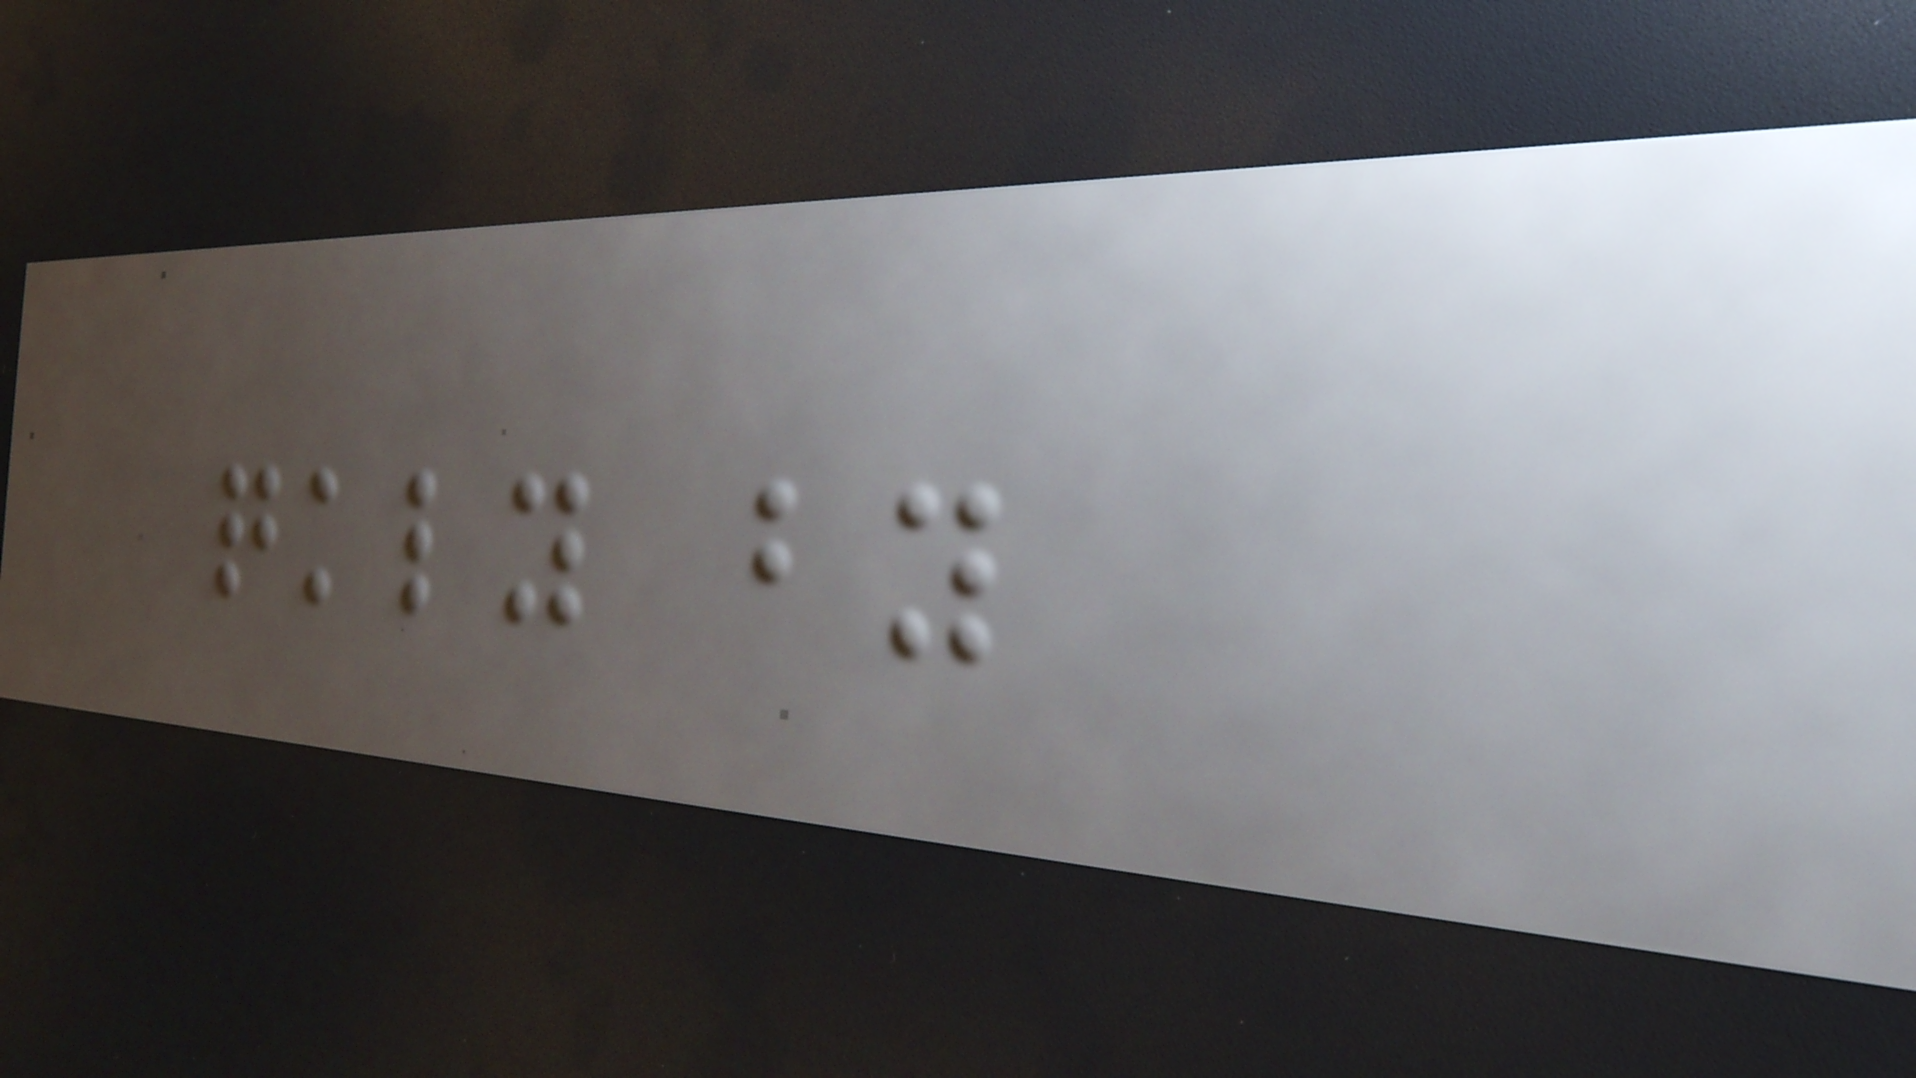quickly by
